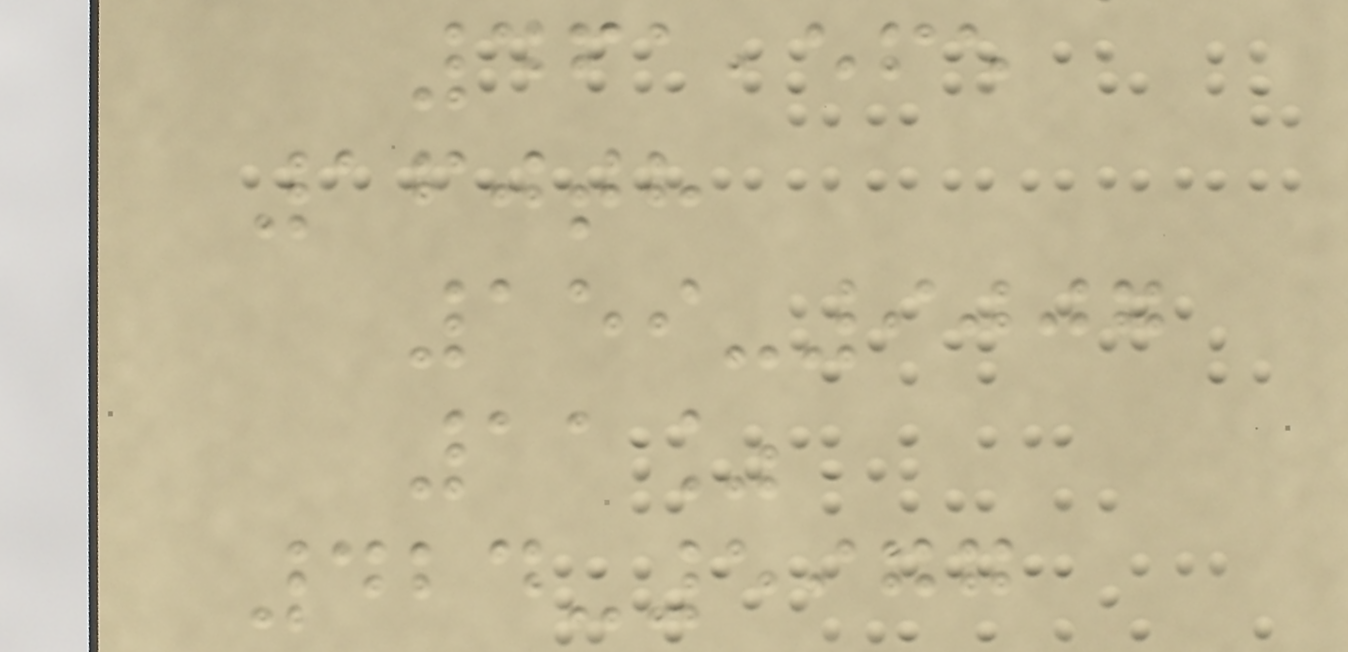461,565
160th
159-9007
11%
424-5977
